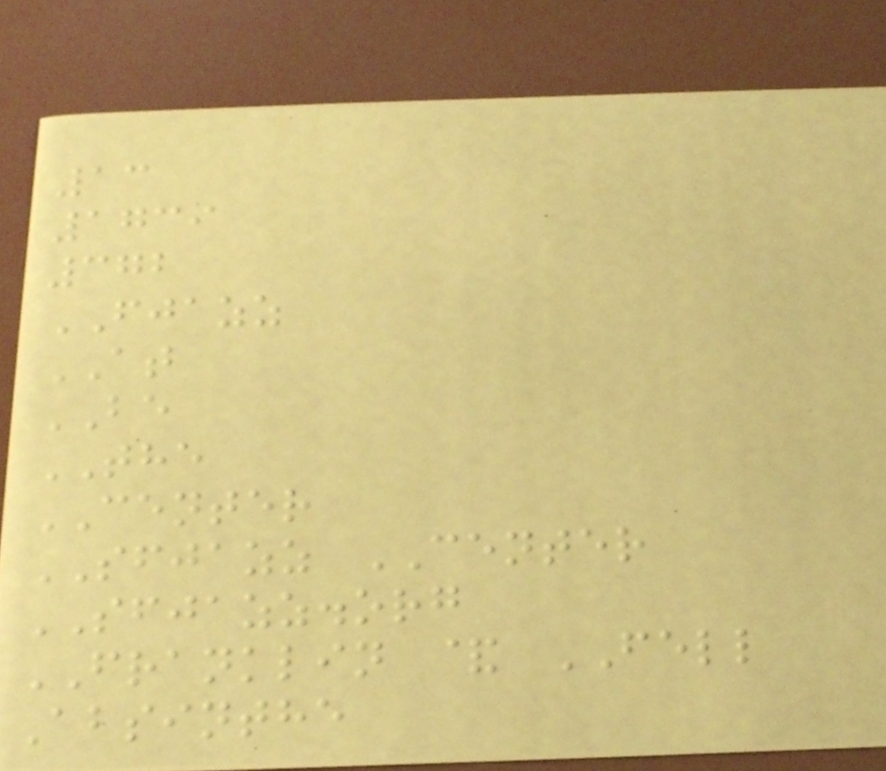13
1739
372
FJAZZ
AT
BE
THE
CENTER
SFJAZZ CENTER
SFJAZZ.org
FRANKLIN & FELL
Absinthe
